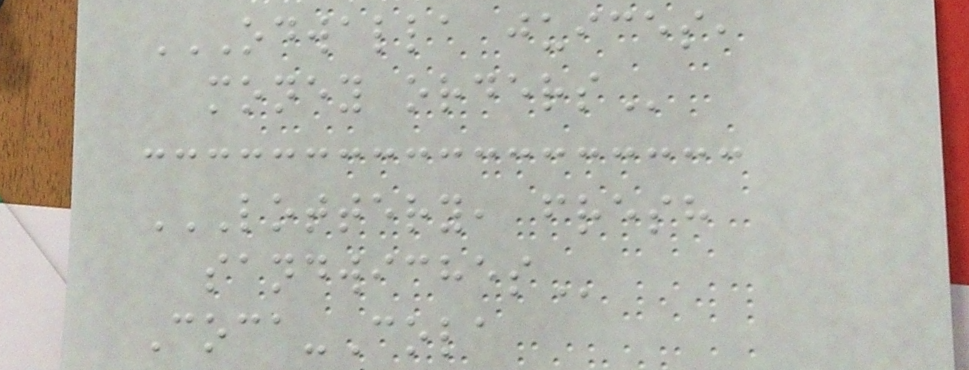ODWALLA JUICES,
MONEY ORDERS
LOTTERY, FRESH
SANDWICHES
Coca-Cola
